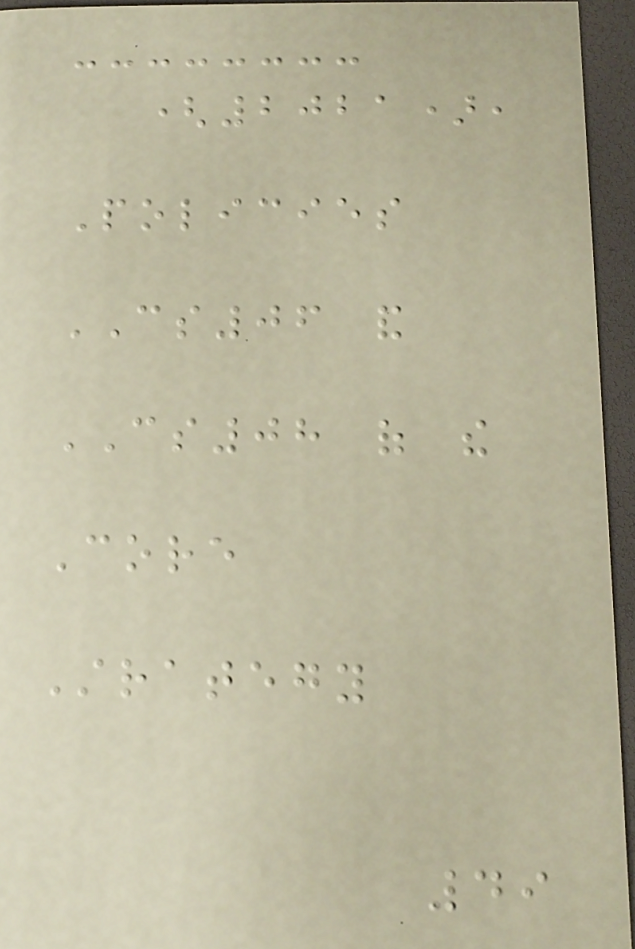(2021),
Policies
CS06 and
CS08 of the
Core
Strategy
49
